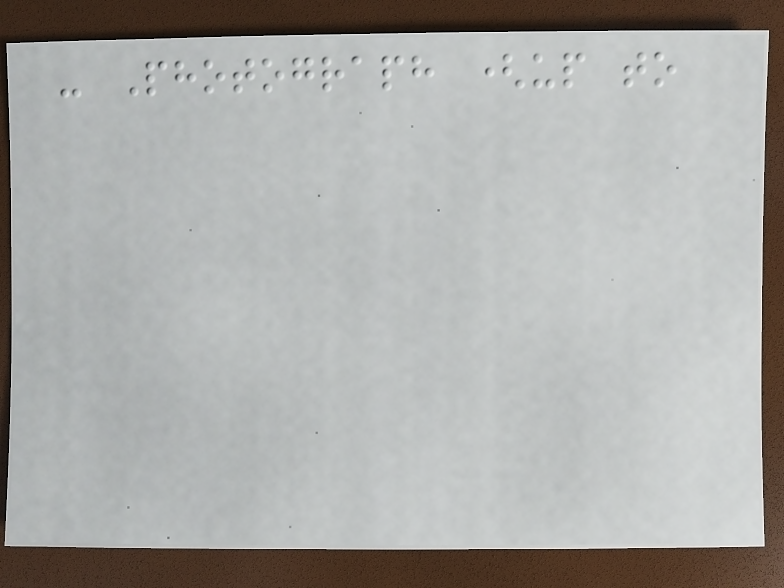- Photograph (up to
